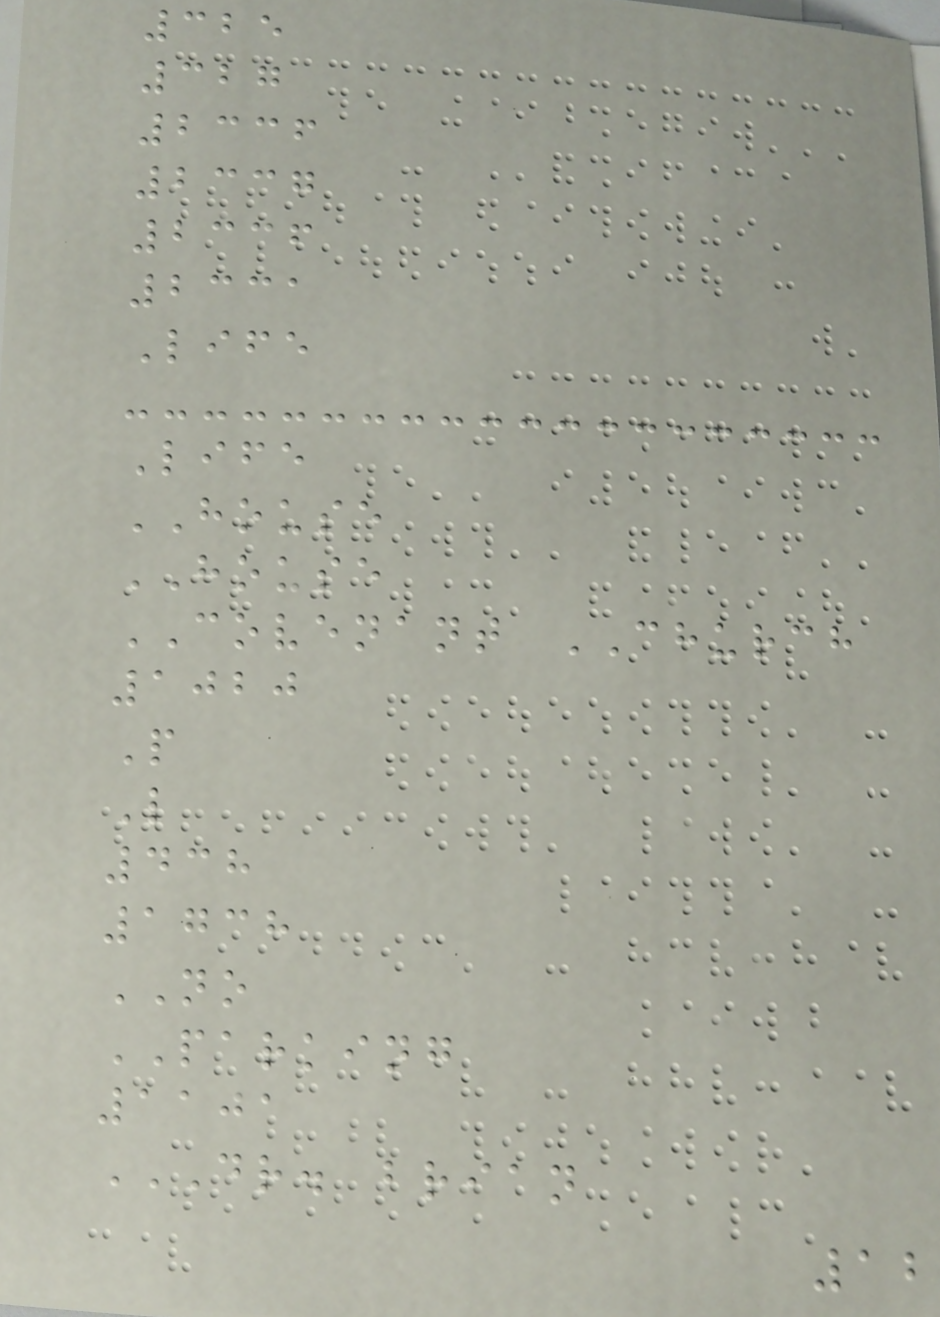325
327
2336
2337
2336
2331
Life
Life
HOUSE
HOUSE
COVENANT CHURCH
1020
P
L
438
1738
NO
PARKING
1101
DR. BRIAN
12
